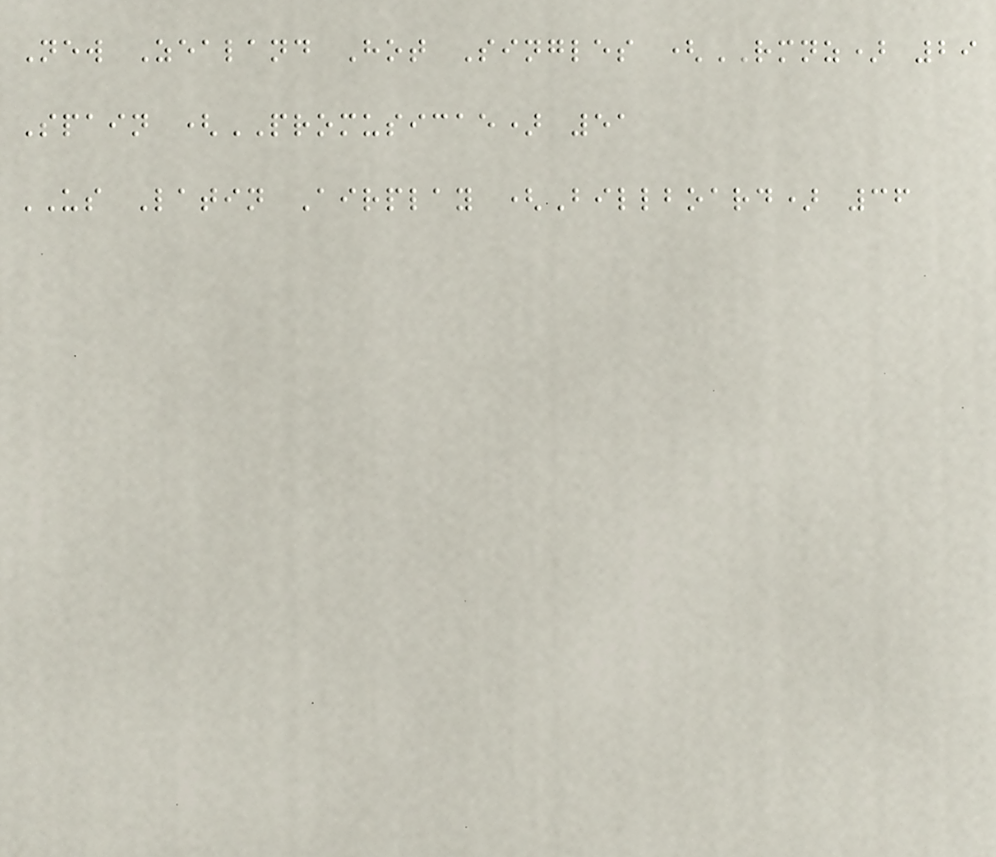New Zealand Hot Singles (RMNZ) 29
Spain (PROMUSICAE) 51
US Latin Airplay (Billboard) 36
